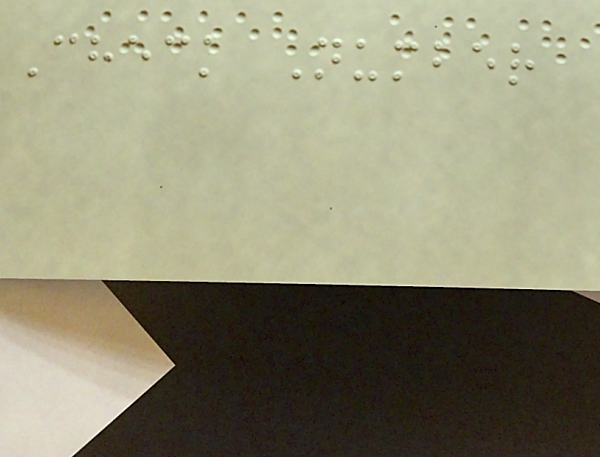Check Number
